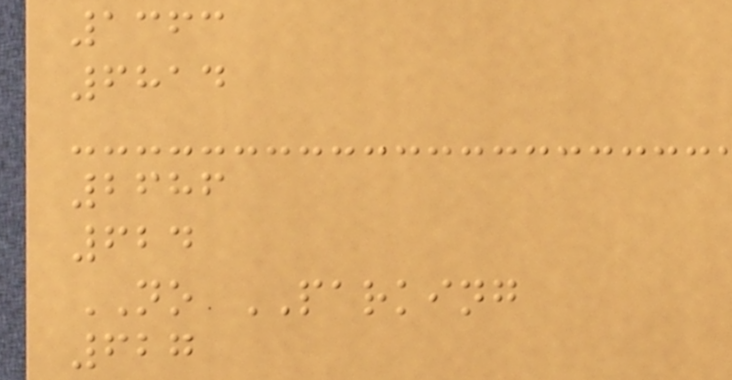1363
6814
2686
624
NO PARKING
627
